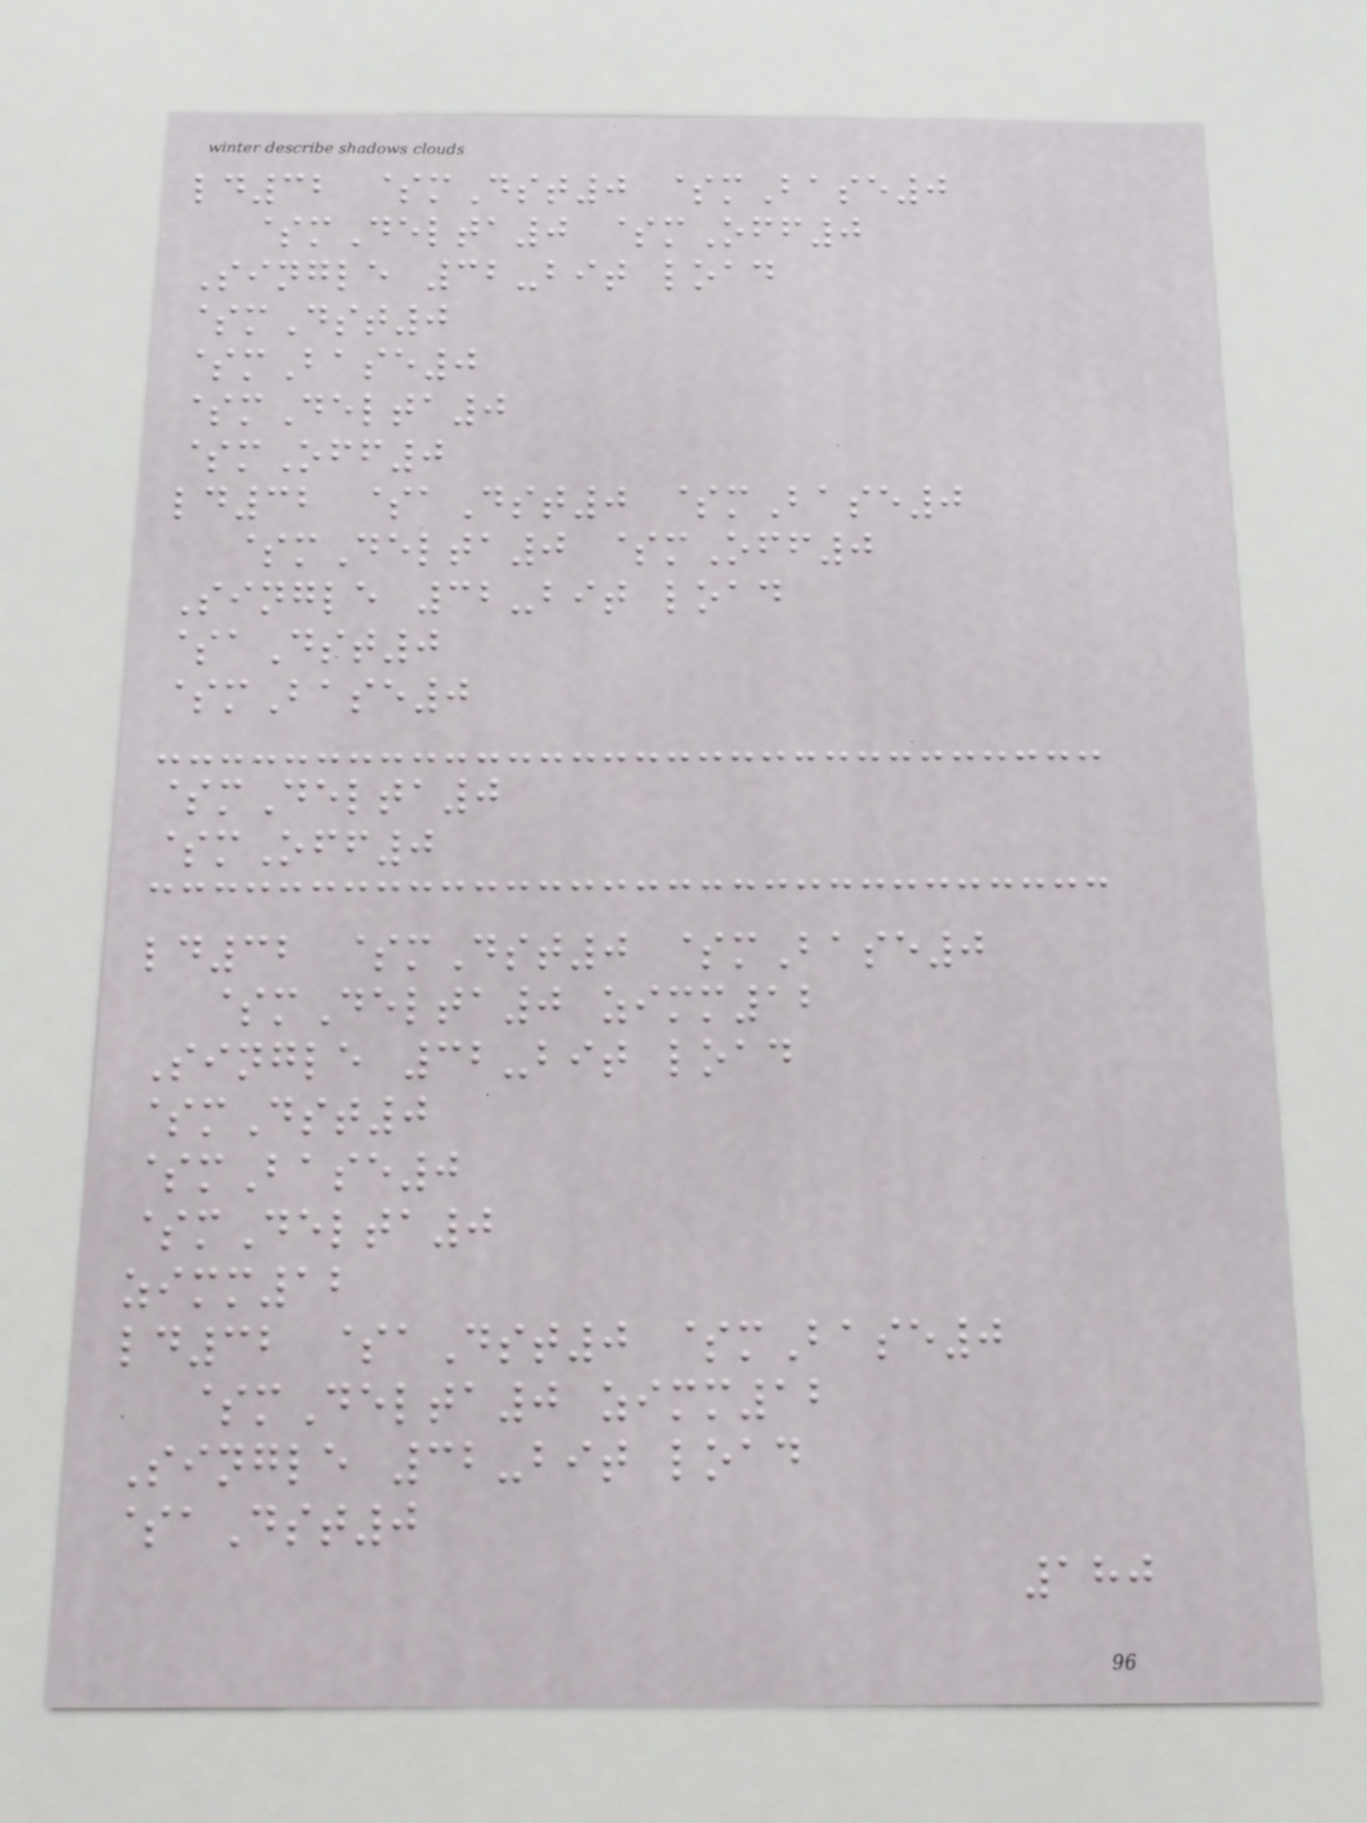ld32 $mDst0 $mBase0
$mDelta0 $mOff0
Single 32-bit load
$mDst0
$mBase0
$mDelta0
$mOff0
ld32 $aDst0 $mBase0
$mDelta0 $mOff0
Single 32-bit load
$aDst0
$mBase0
$mDelta0
$mOff0
ld32 $mDst0 $mBase0
$mDelta0 zimm12
Single 32-bit load
$mDst0
$mBase0
$mDelta0
zimm12
ld32 $aDst0 $mBase0
$mDelta0 zimm12
Single 32-bit load
$aDst0
180
